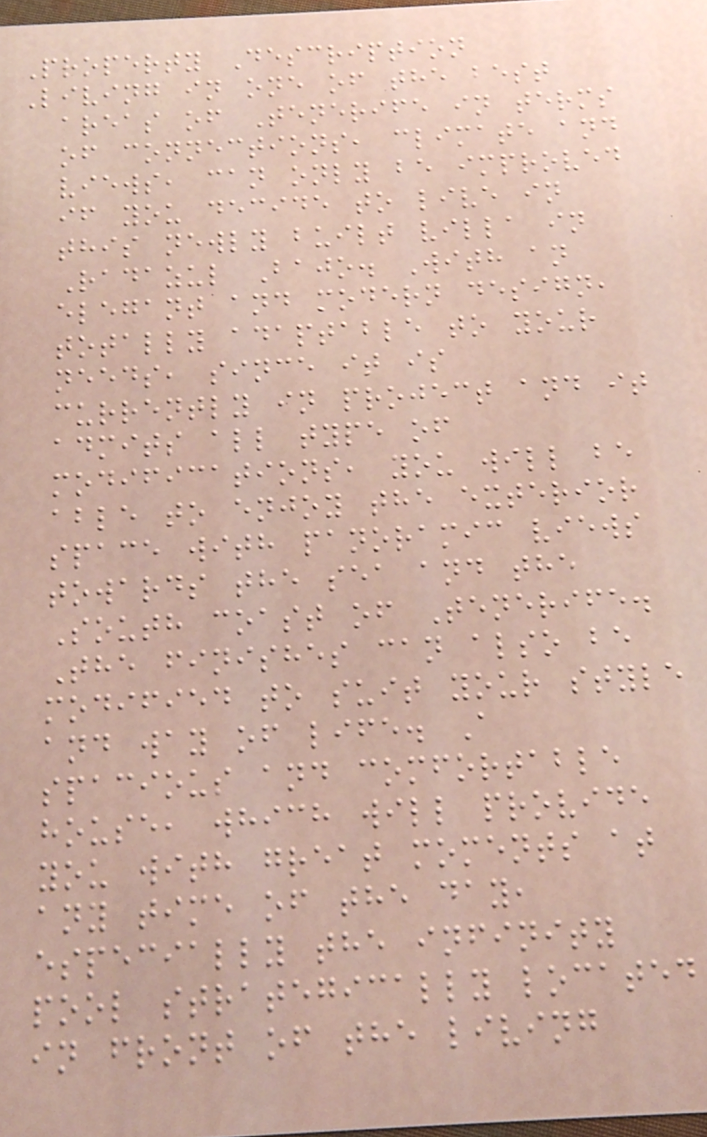Property Description
Living in one of the best
areas of Tenerife in terms
of connections, climate and
views, can only be improved
if you decide to live in
this newly built villa in
Radazul Bajo. With an
elegant and modern design,
totally adaptable to your
needs, since it is
currently in project and it
admits all type of
modifications, you will be
able to enjoy the exterior
space with panoramic views
towards the sea and the
South coast of Tenerife.
The finishes can also be
modified to suit your style
and way of life. A
spacious and comfortable
house, which will provide
you with great moments at
any time of the day,
especially the infinity
pool strategically located
in front of the living
